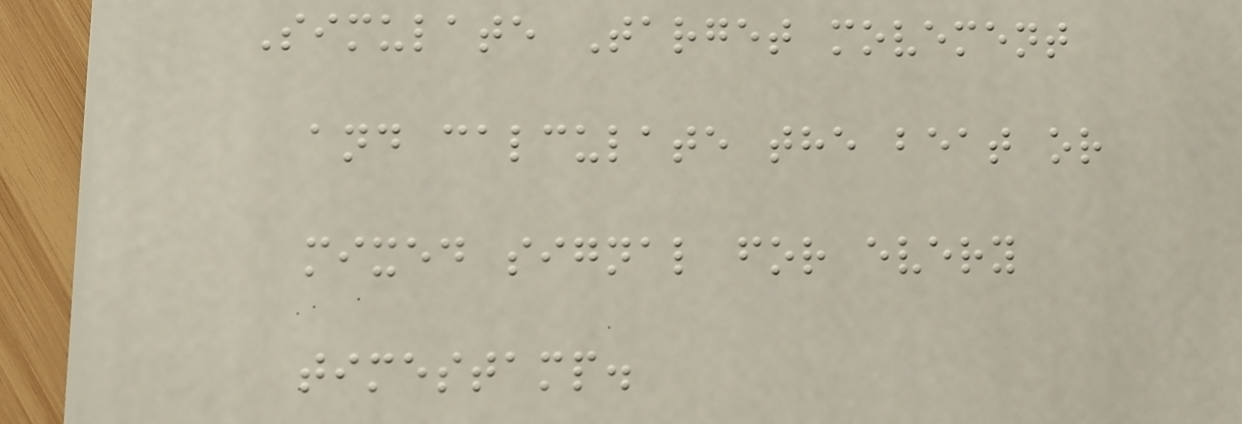Simulate Target movement
and calculate the beat or
mixed signal for every
timestamp.
